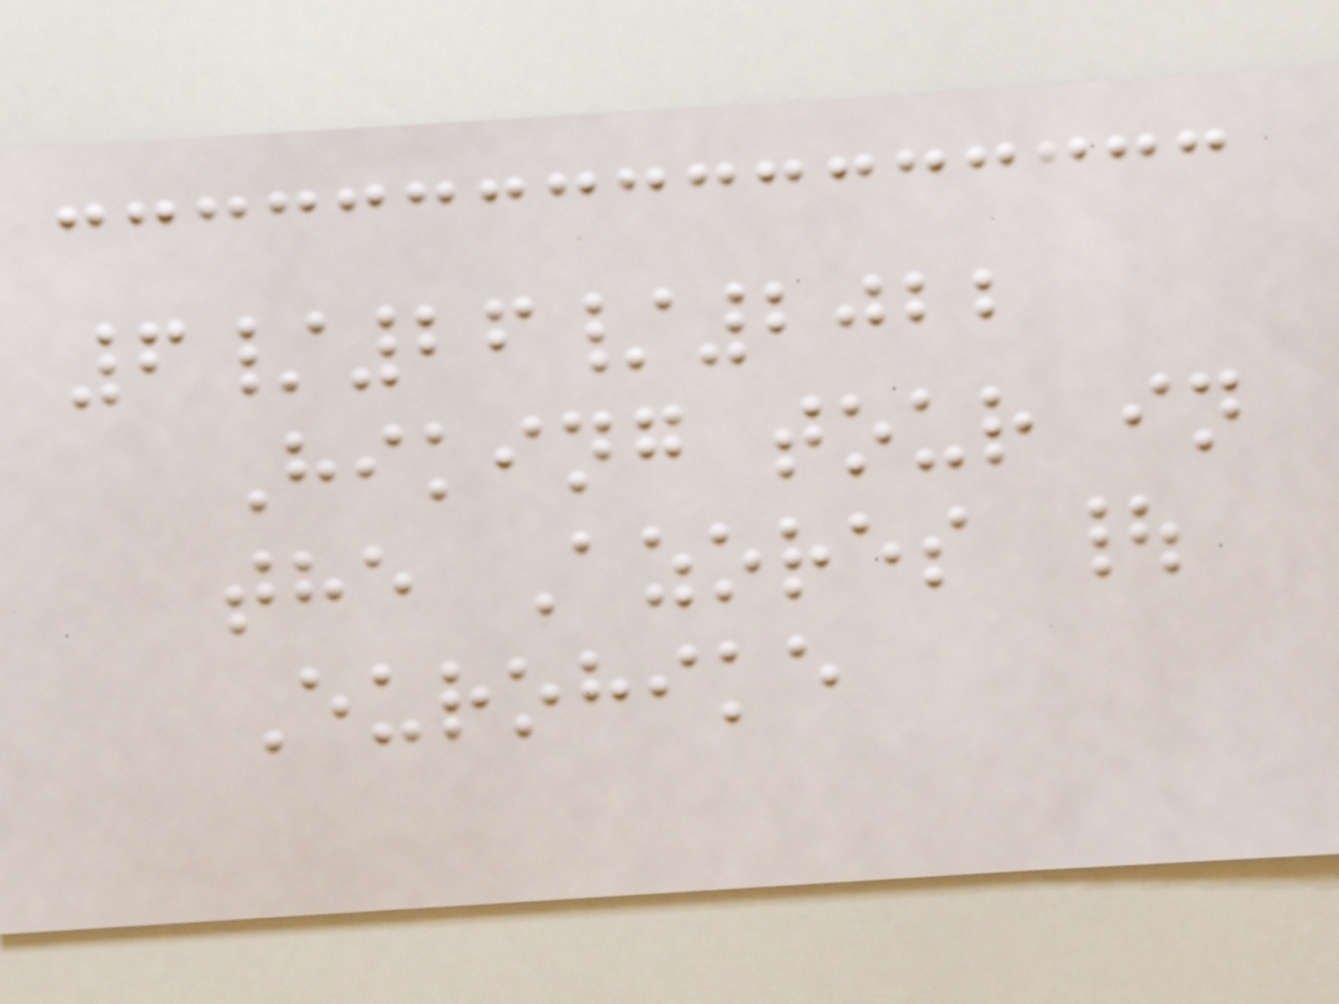6/26/2022
Hiking tour in
the Azores |
Eurohike
